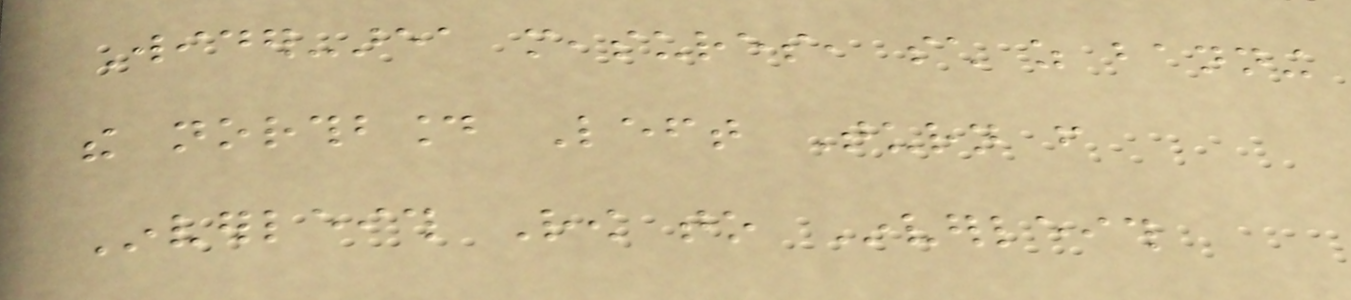Wider-area measures, such as banning
the northbound Left Turn from
Inverleith Row to Inverleith
